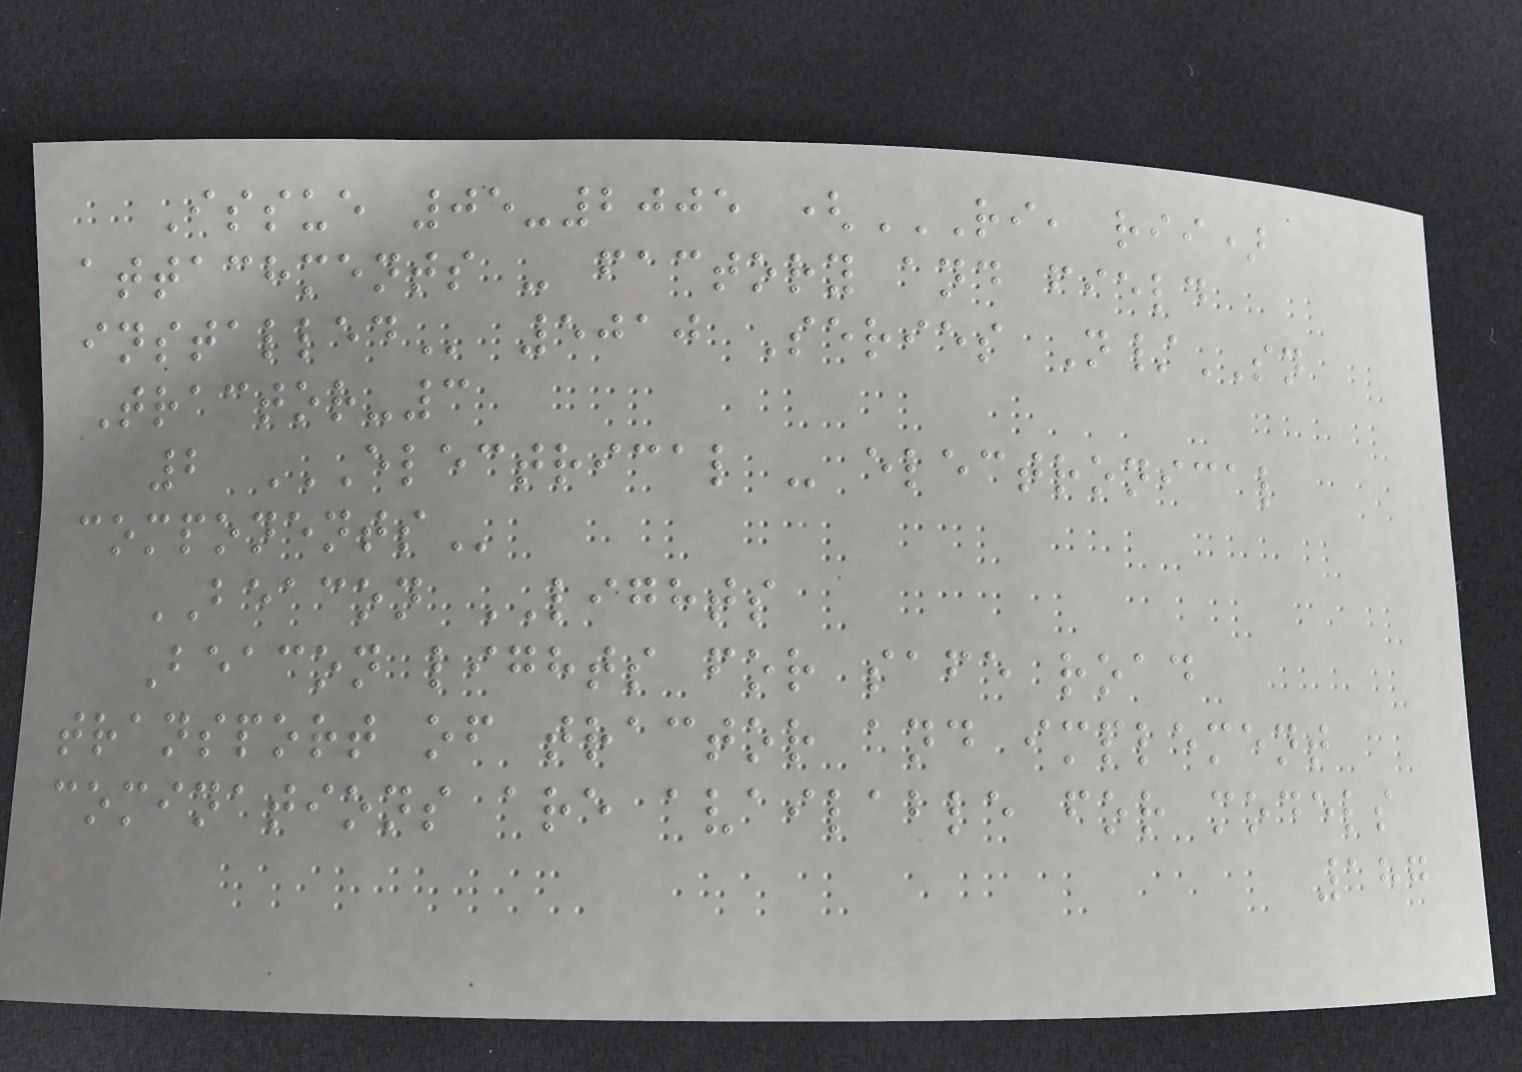Issue 05-2005 (RI, RII)
ATTACHMENTS - FACTORY AND FIELD
INSTALLED 5010 Series N/SN
Tractor-3
2 ELECTRICAL - ELECTRONICAL
COMPONENTS
BEACON LIGHTS
Beacon lights for safe road
transport of tractor and implement
cominations are available for models
187
